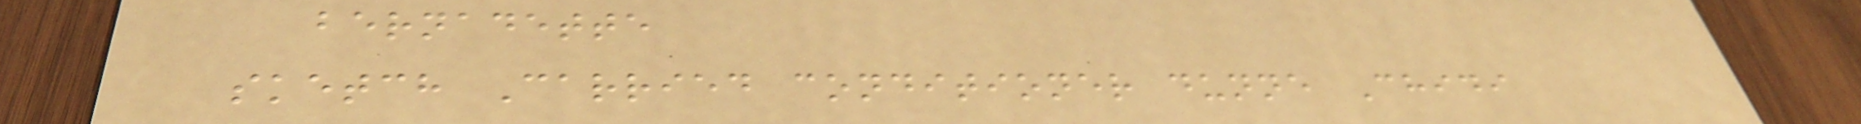bernadette
sketch Carried conditioner dunne Chidi
